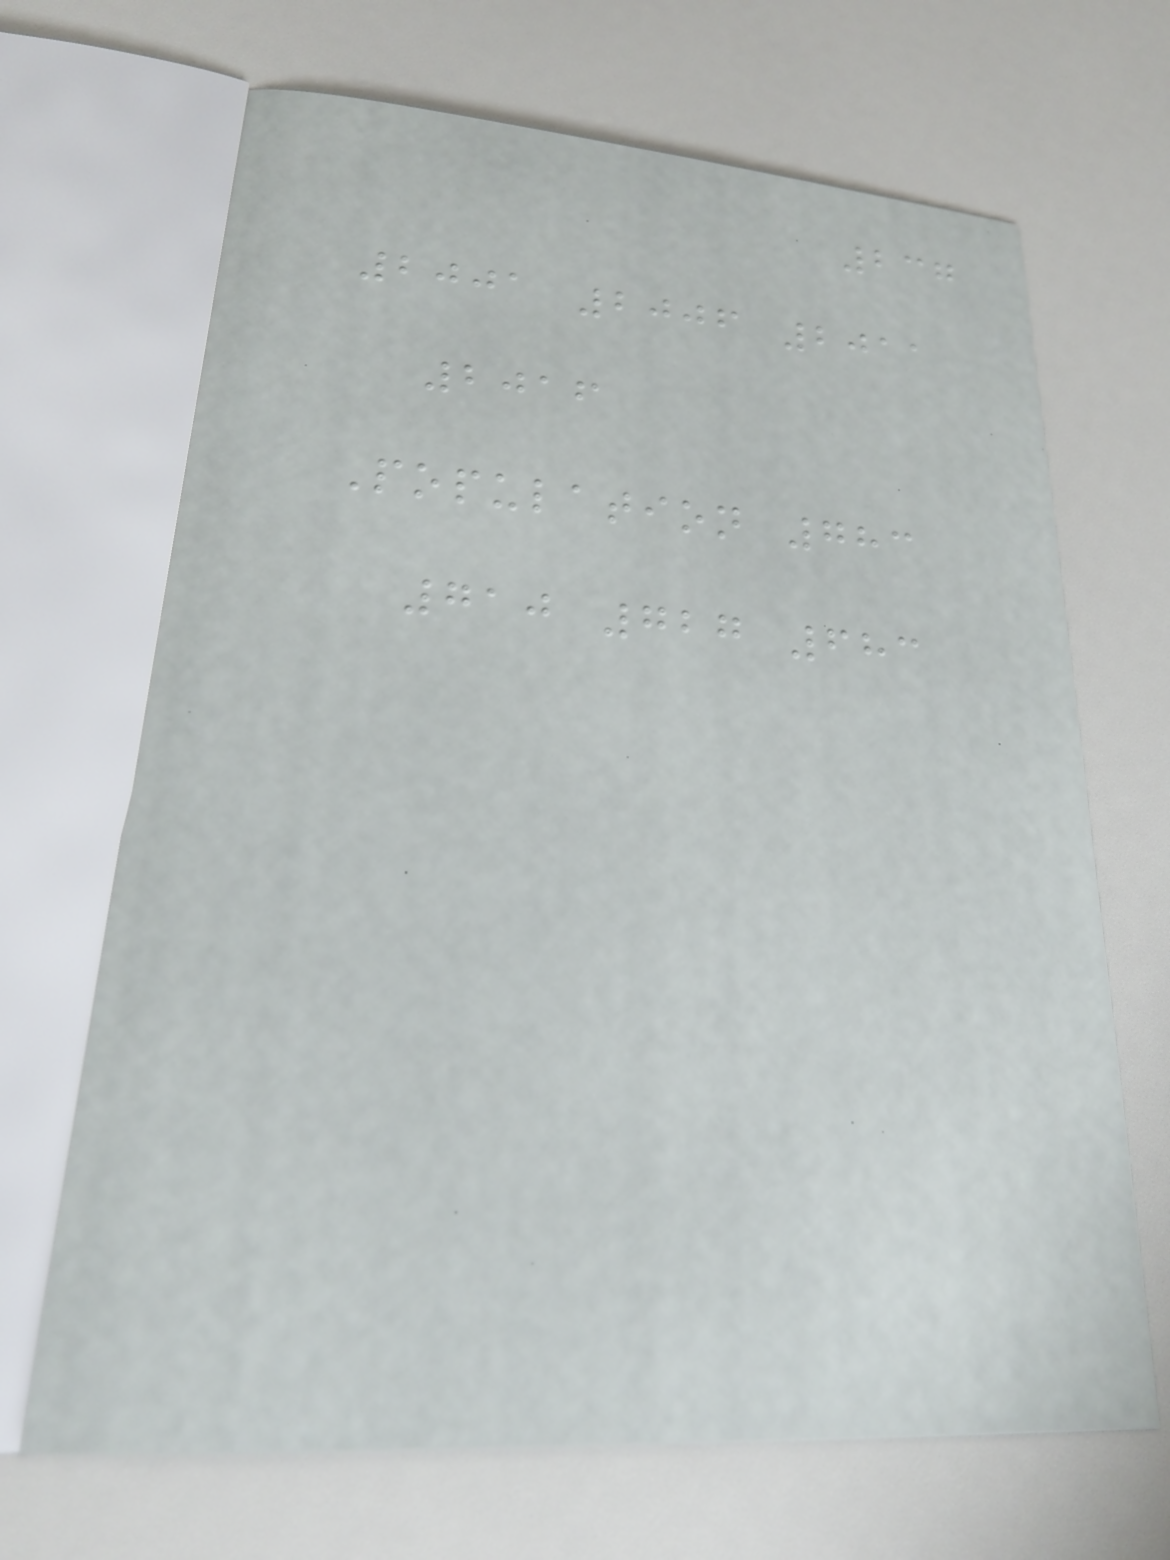237
2001 2006 2011
2016
Population 783
710 727 683
